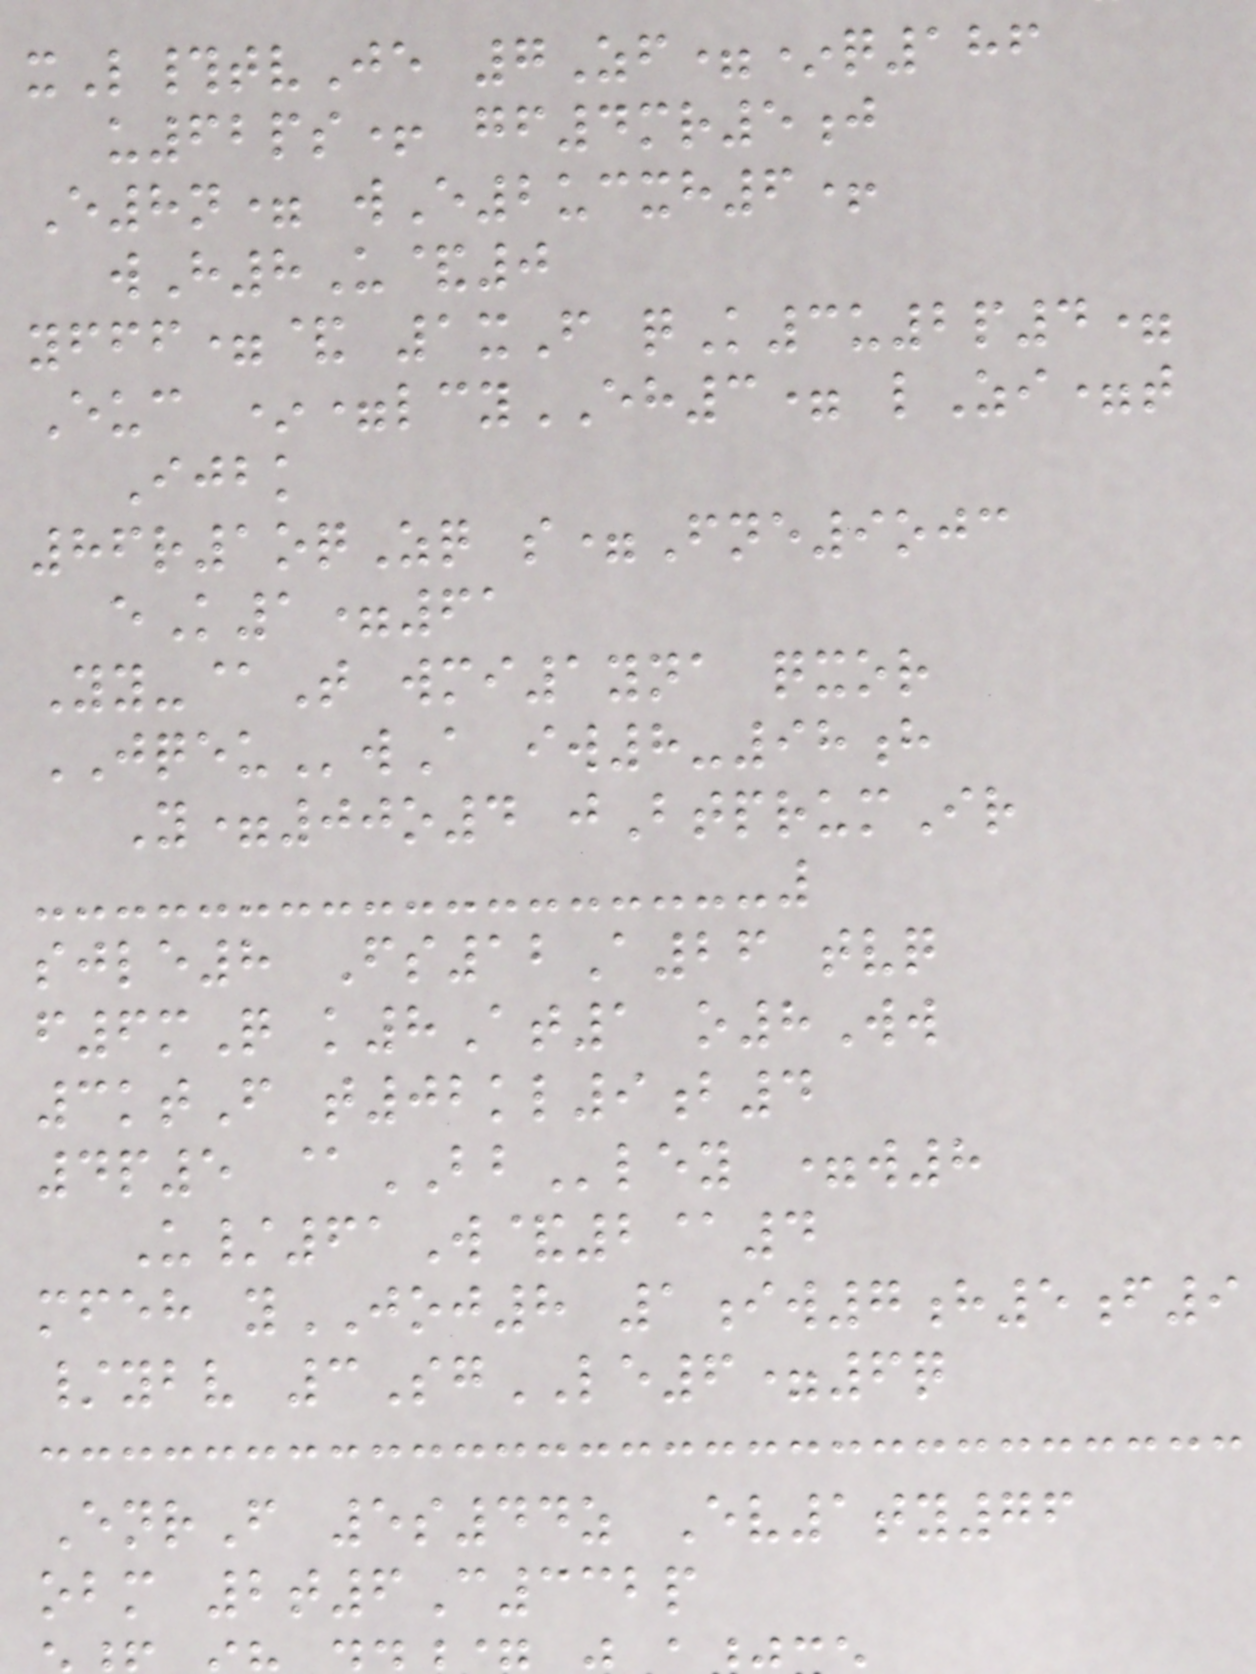xL#tvJe 7Zf=*q186
u62ps+ gf4mr5j
E8n= wE2ucxh6+
wH8U&0
yfff=& 1xF qK3u2p4=
Euc *=lcyEH3= lZi=t
Ijbk
86r1oqZq s=Fne9ojc
eK1=61
Yy-@T wmi1yna qxor
JQEUwA iw8-98h
Y=00o4 jBtprumIr
sjle8 Fs12A26 tvq
f6mQ k8At1 o8Ww
3ktF t02kl9b4
4p5 @BBley =w8
U/61W&2@4
mfeh yJOJ8 1iw7h5f9
/ybv 3SgLE6=6q
EnrF 5s44z Ev1ty76
obm 2t6C332p
